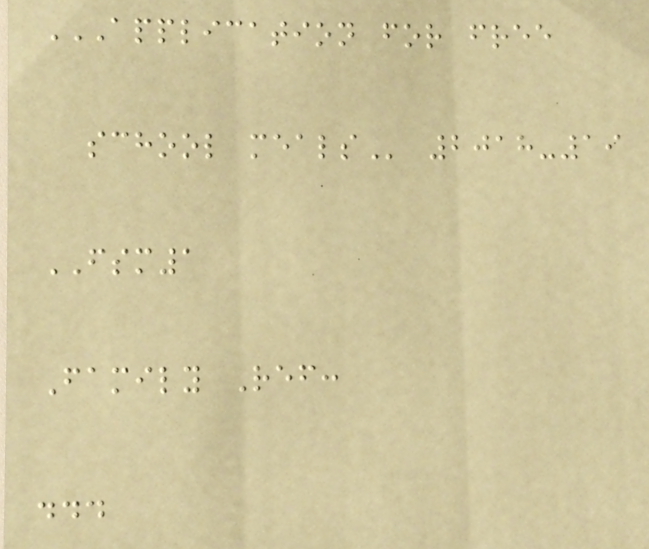APPLICATION FOR FREE
SCHOOL MEALS 2018-19
FSM1
Family Ref:
...
